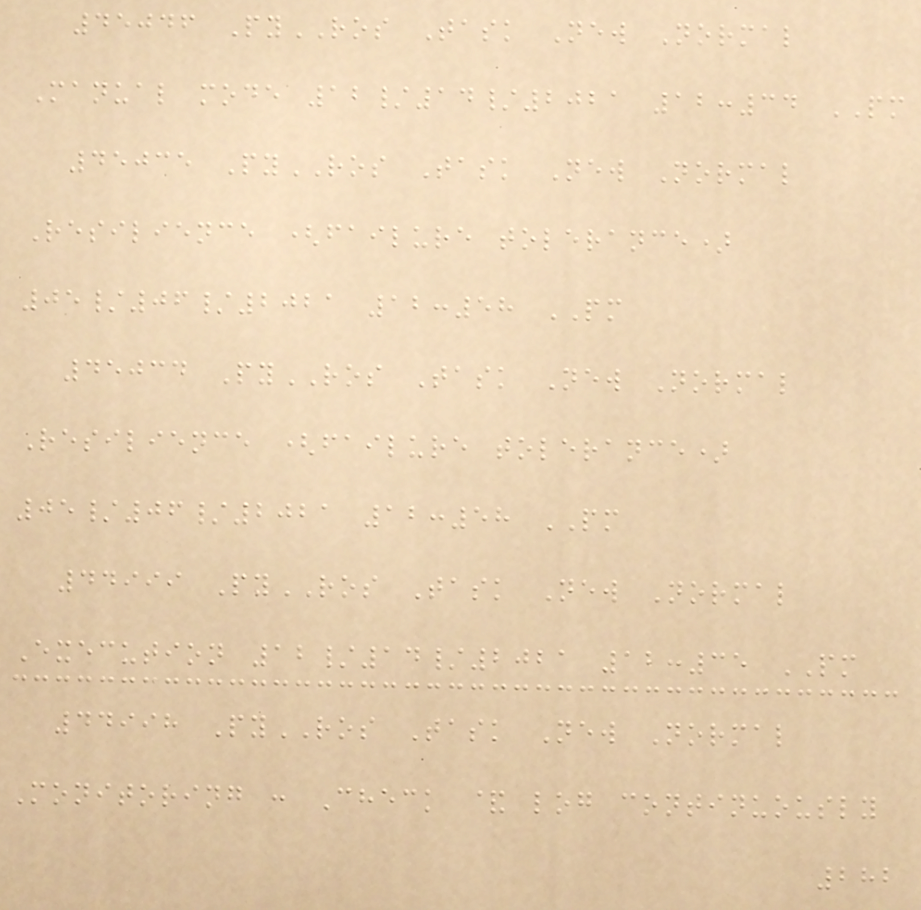45046 PyROS Task New Normal
Manual mode 12/14/2021 12:34 PM
45035 PyROS Task New Normal
Resilience (failure tolerance)
05/06/2021 12:58 PM
45034 PyROS Task New Normal
Resilience (failure tolerance)
05/06/2021 12:58 PM
44999 PyROS Task New Normal
Execution 12/14/2021 12:35 PM
44998 PyROS Task New Normal
Monitoring : Check & log continuously
282
